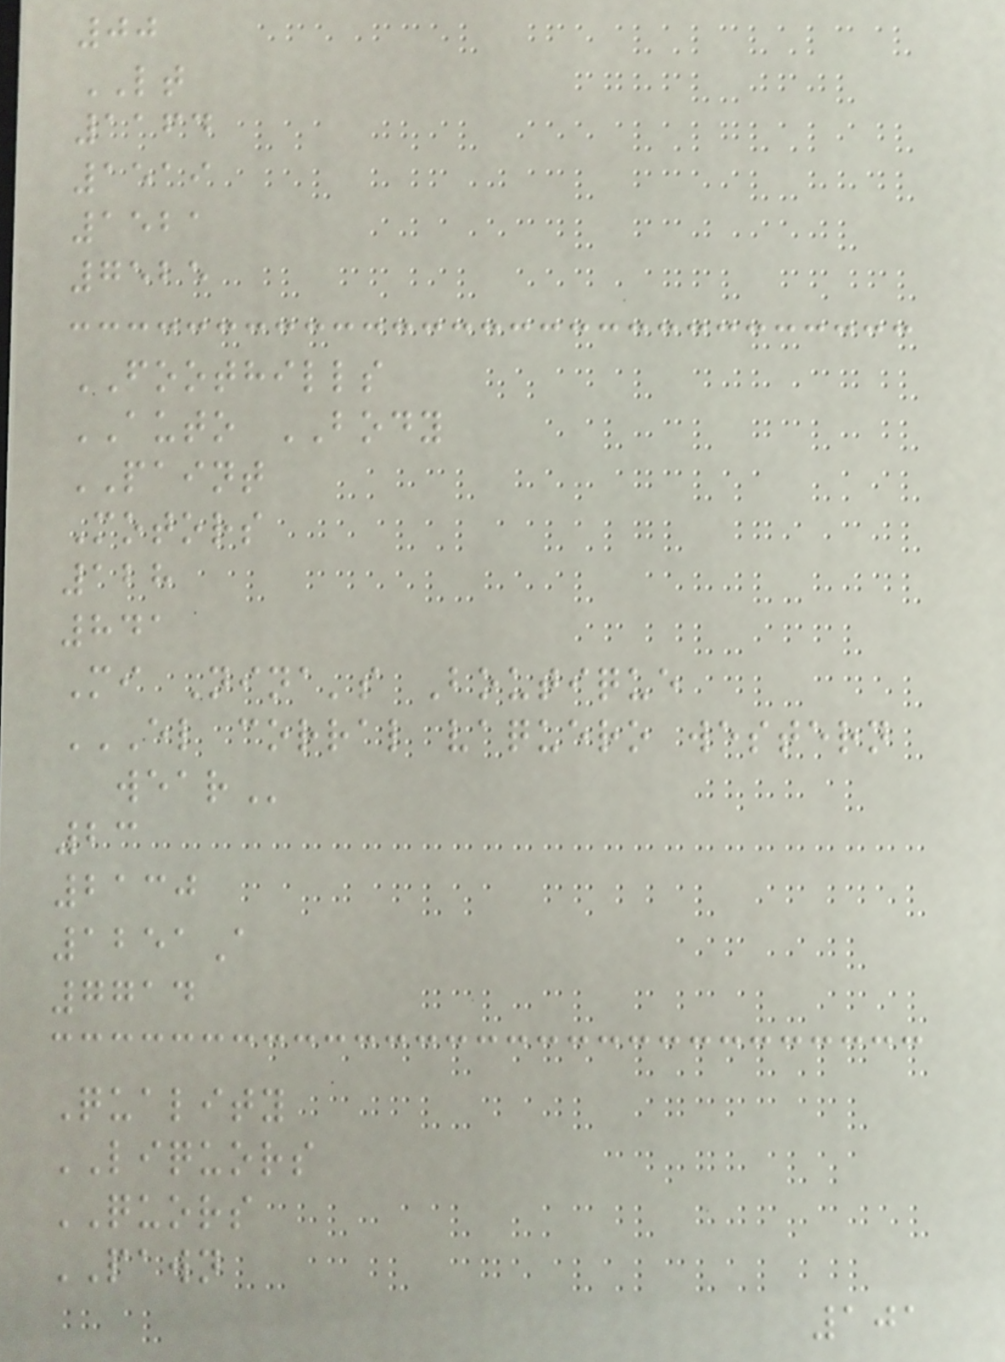00
LT
1164
1519
1521
7525
FOOTHILLS
AUTO BODY
PAINT
Motors
128
841
Mi Nina's Boutique
EL CORRAL VAQUERO WESTERN
WEAR
23
2130
1251A
7714
Quality
LIQUORS
QUORS
PAWN
101
